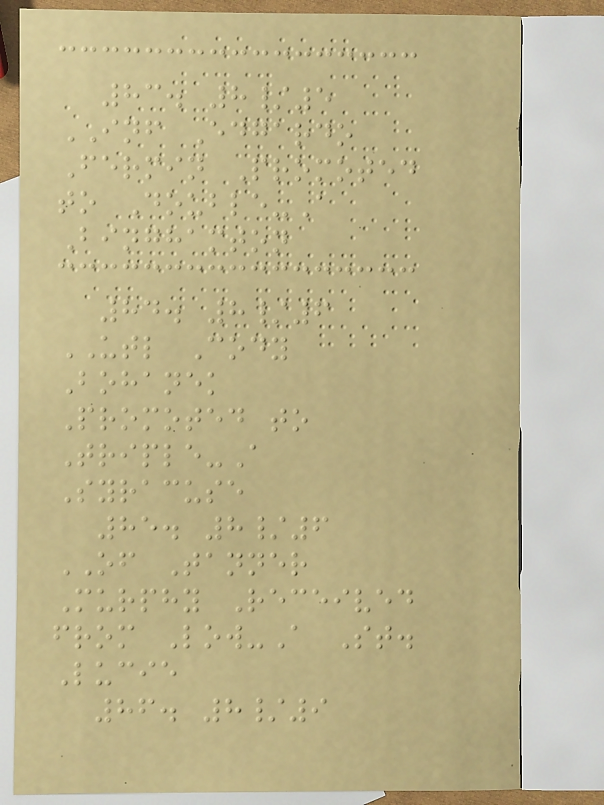83. 8/5
INF Edgardo
Fermin Promoted
to Double-A
Binghamton
84. 8/6
UTL Cody
Bohanek
Promoted to
Triple-A
Syracuse
85. 8/6
OF Tanner
Murphy Received
from Low-A St.
Lucie
86. 8/9
